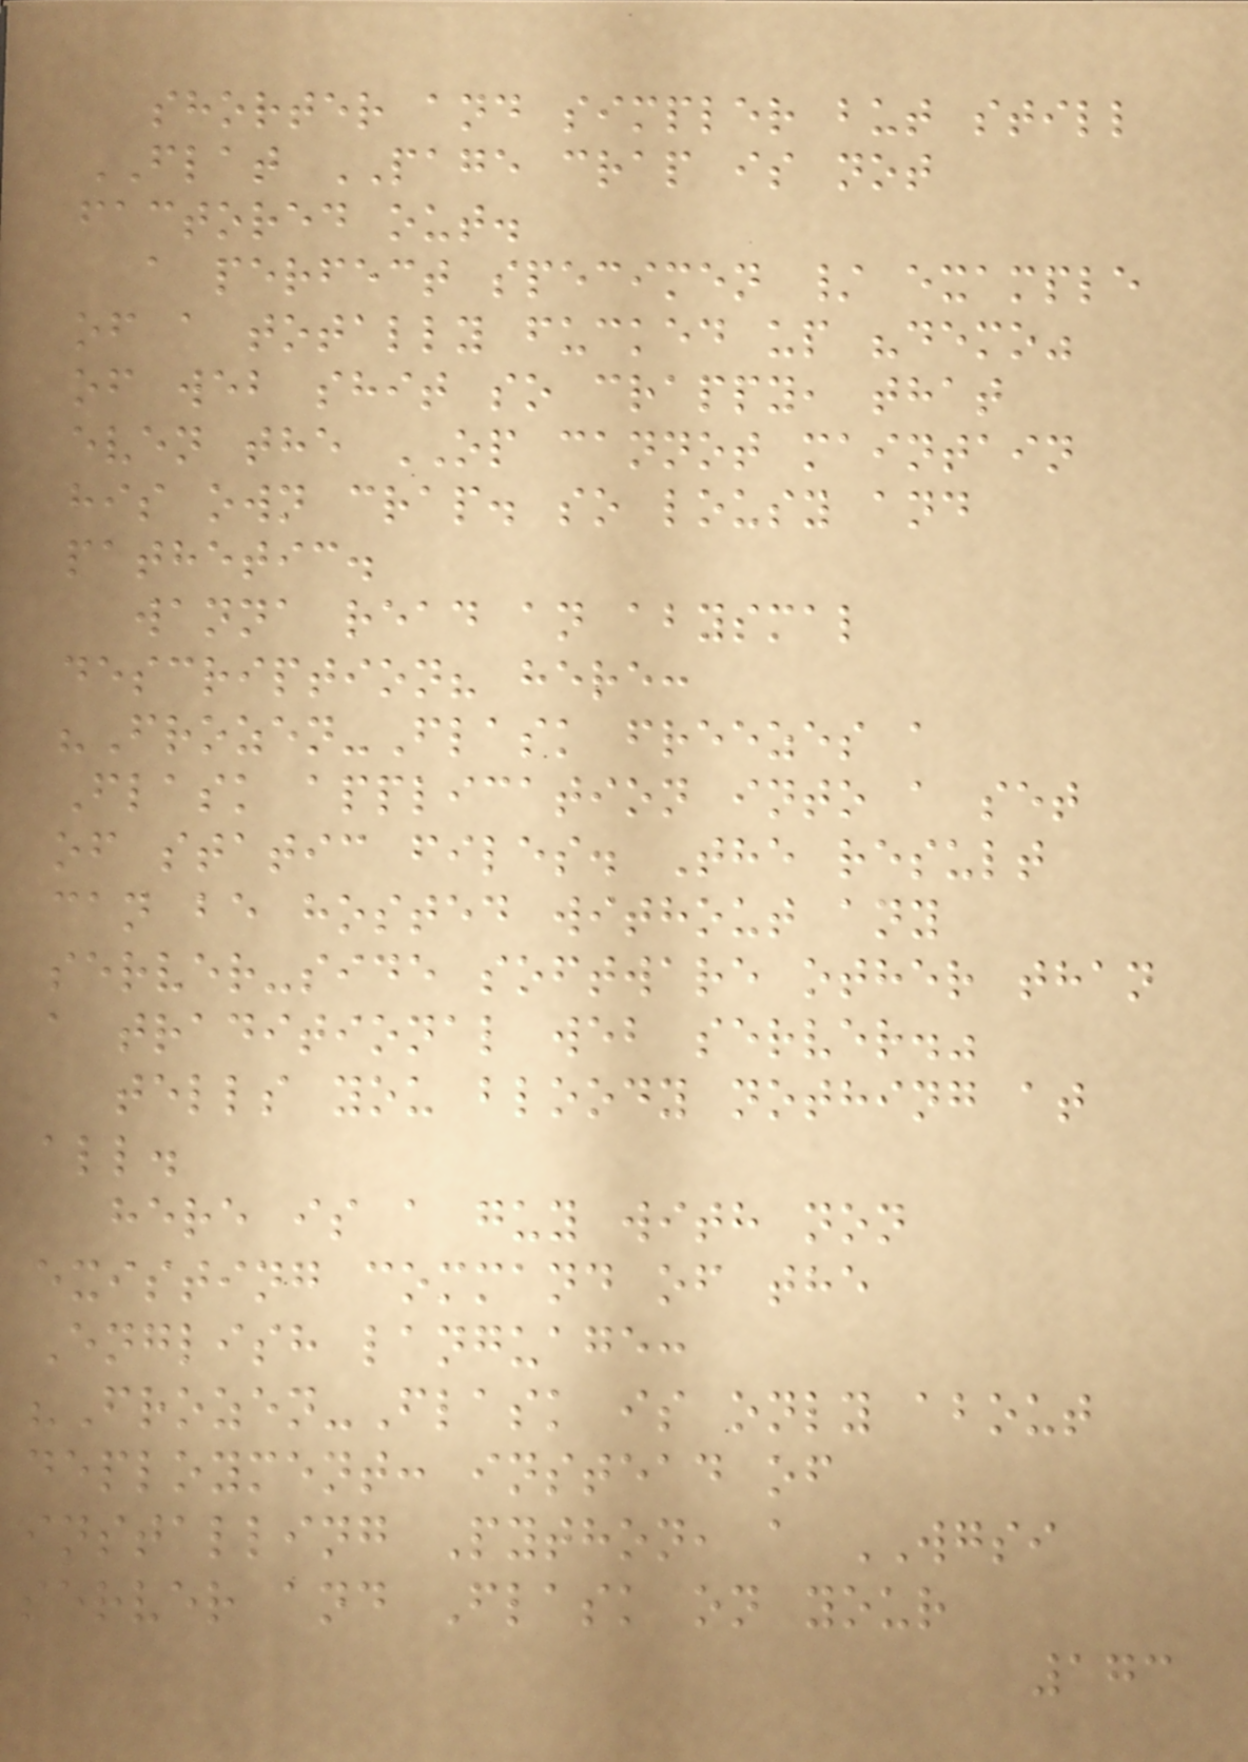shorter and simpler but still
FLAT PAGE crap is not
factored out.
a perfect specimen / example
of a totally fucked up "demo"
of web shit so crappy, that
even the OP cannot maintain
his own crap. so lousy and
pathetic.
wanna read an abysmal
description? here:
"Frozen-Flask freezes a
Flask application into a set
of static files. The result
can be hosted without any
server-side software other than
a traditional web server."
tells you bloody nothing at
all.
here is a guy with non
existing command of the
English language:
"Frozen-Flask is only about
deployment: instead of
installing Python, a WGSI
server and Flask on your
173
